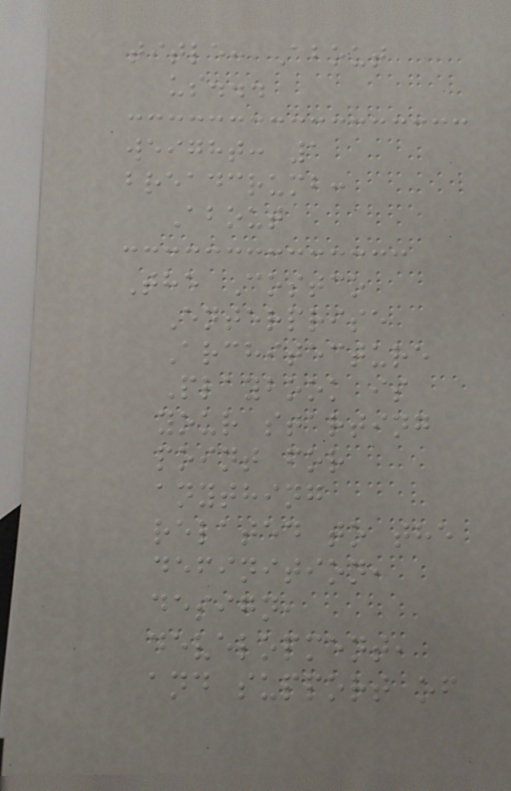title: About
us...
weight: 1
breadcrumb:
About
The Costco
Enterprise
Architecture
Playbook is
your starting
point for
anything
related to the
definition,
design,
development,
and support of
